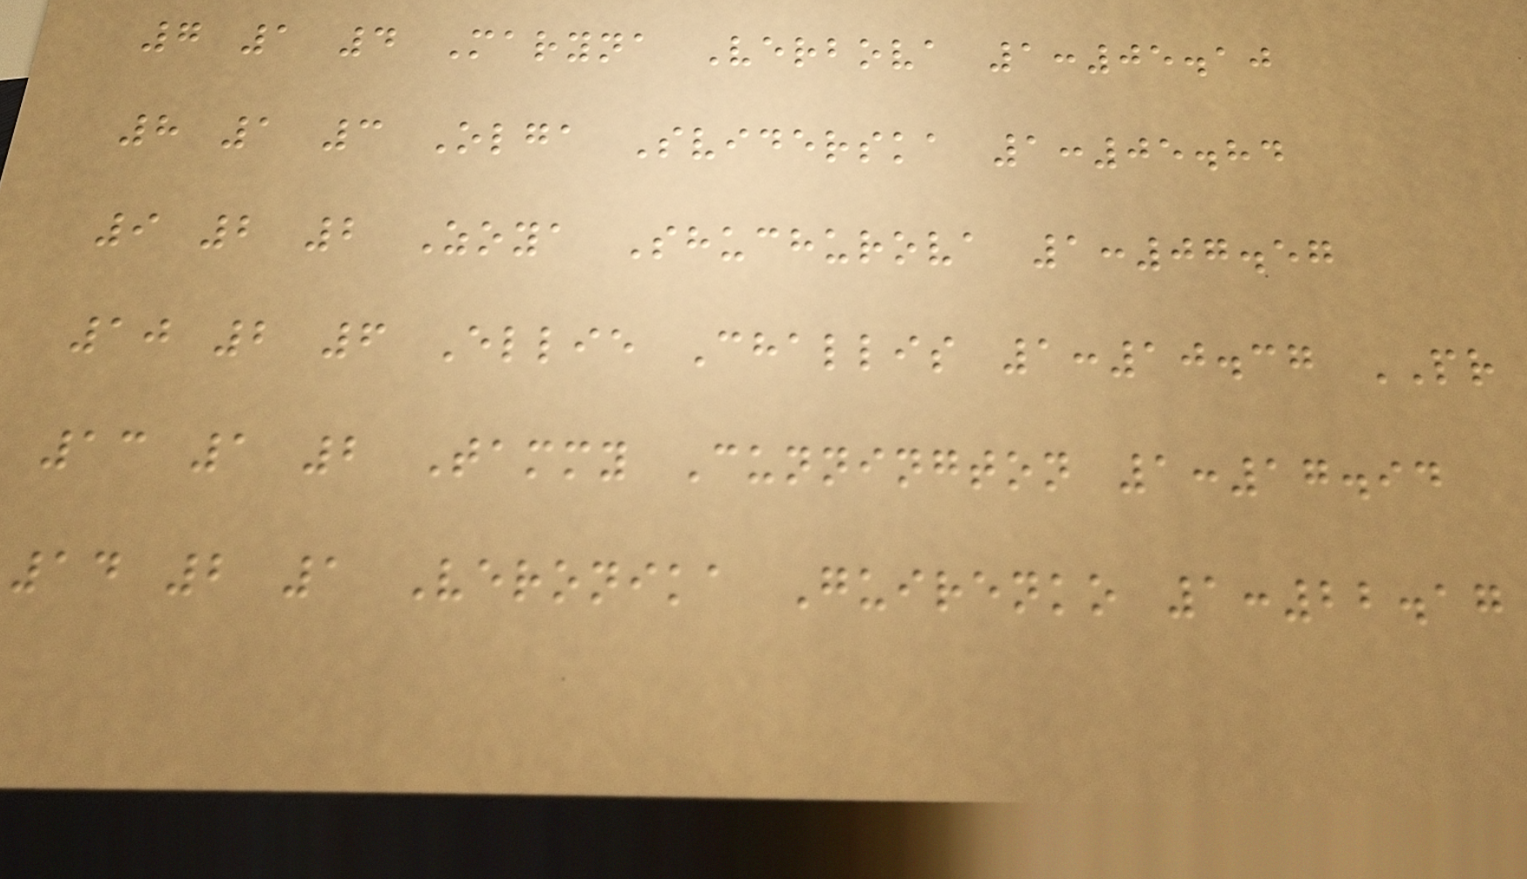7 1 4 Maryna Verbova 1:05.10
8 1 3 Olga Sviderska 1:05.84
9 2 2 Zoya Shuchurova 1:07.57
10 2 6 Ellie Challis 1:10.37 PR
13 1 2 Tammy Cunnington 1:17.94
14 2 1 Veronika Guirenko 1:22.17
